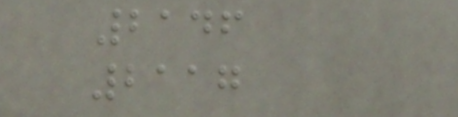2146
2117
